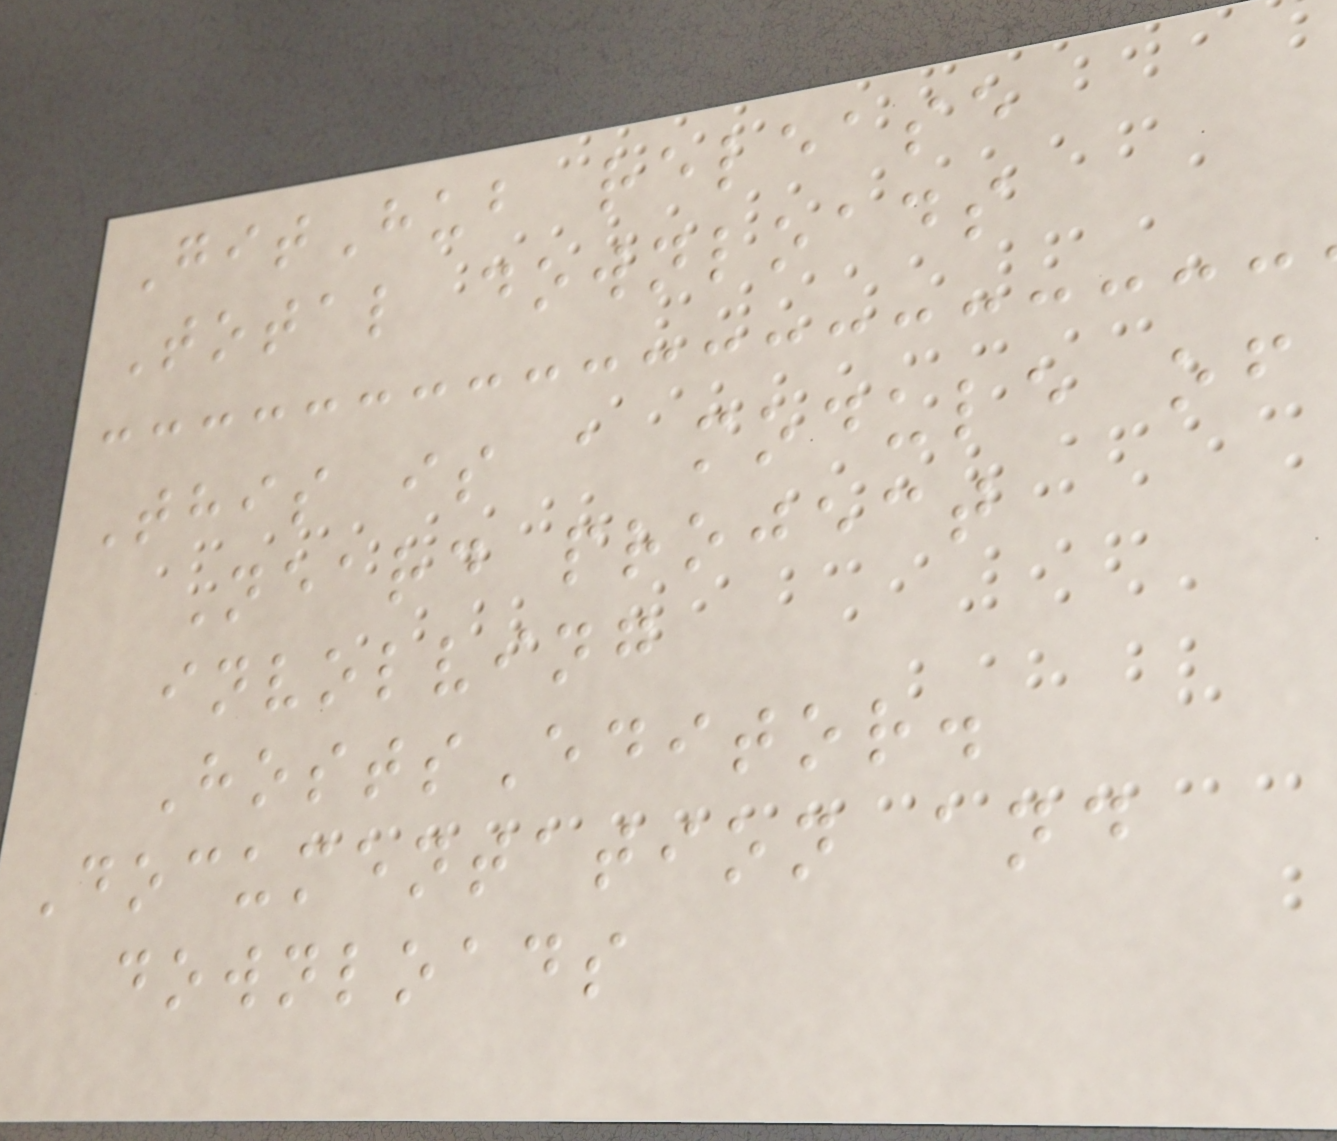GitHub release
Total downloads
This is a module of
Neard project
involving
HostsEditor.
Documentation and
downloads
